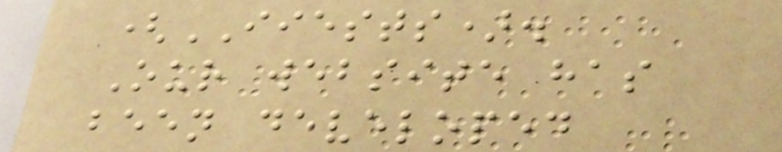(IIESTS).
Our website has
been developed
